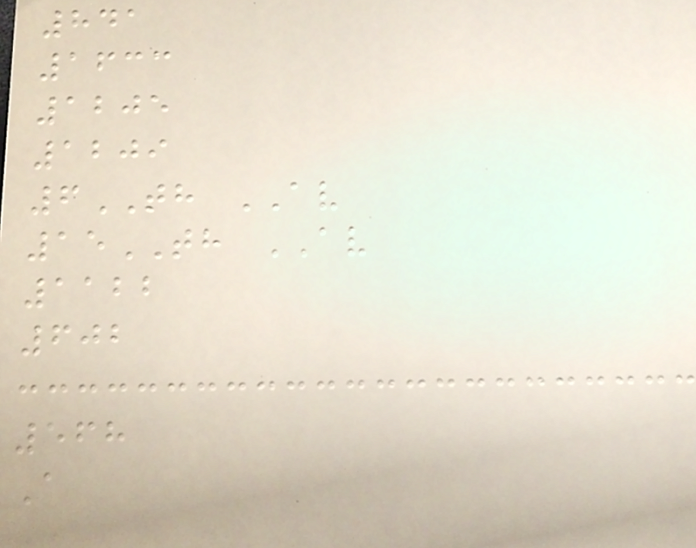841
1633
1205
1209
6TH AV
15TH AV
1122
602
568
A
